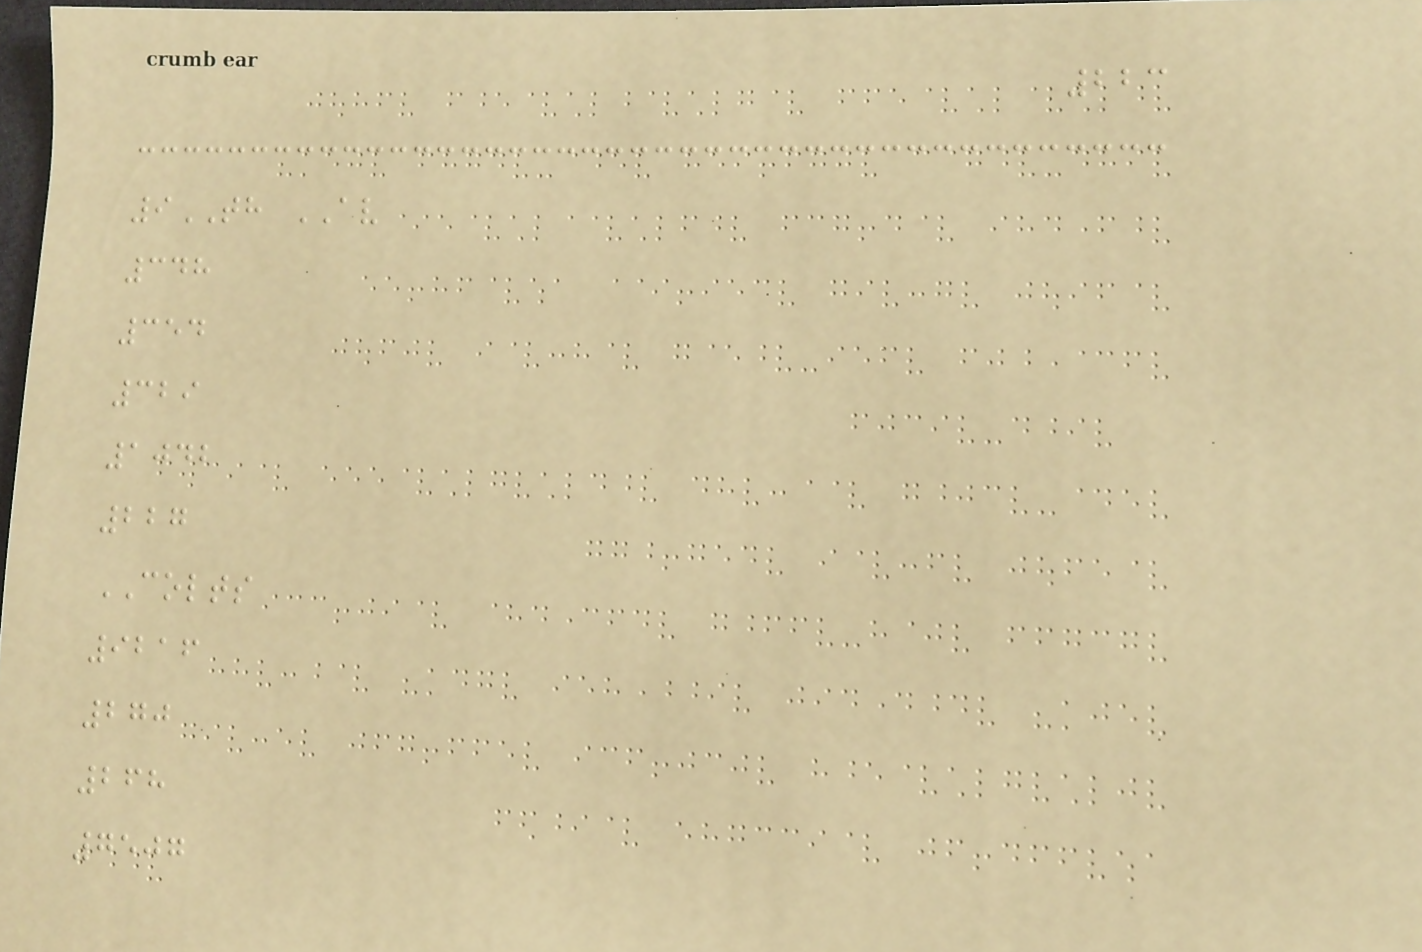223
9TH AV
348
354
329
1042
227
COLTS
9216
270
268
7507
